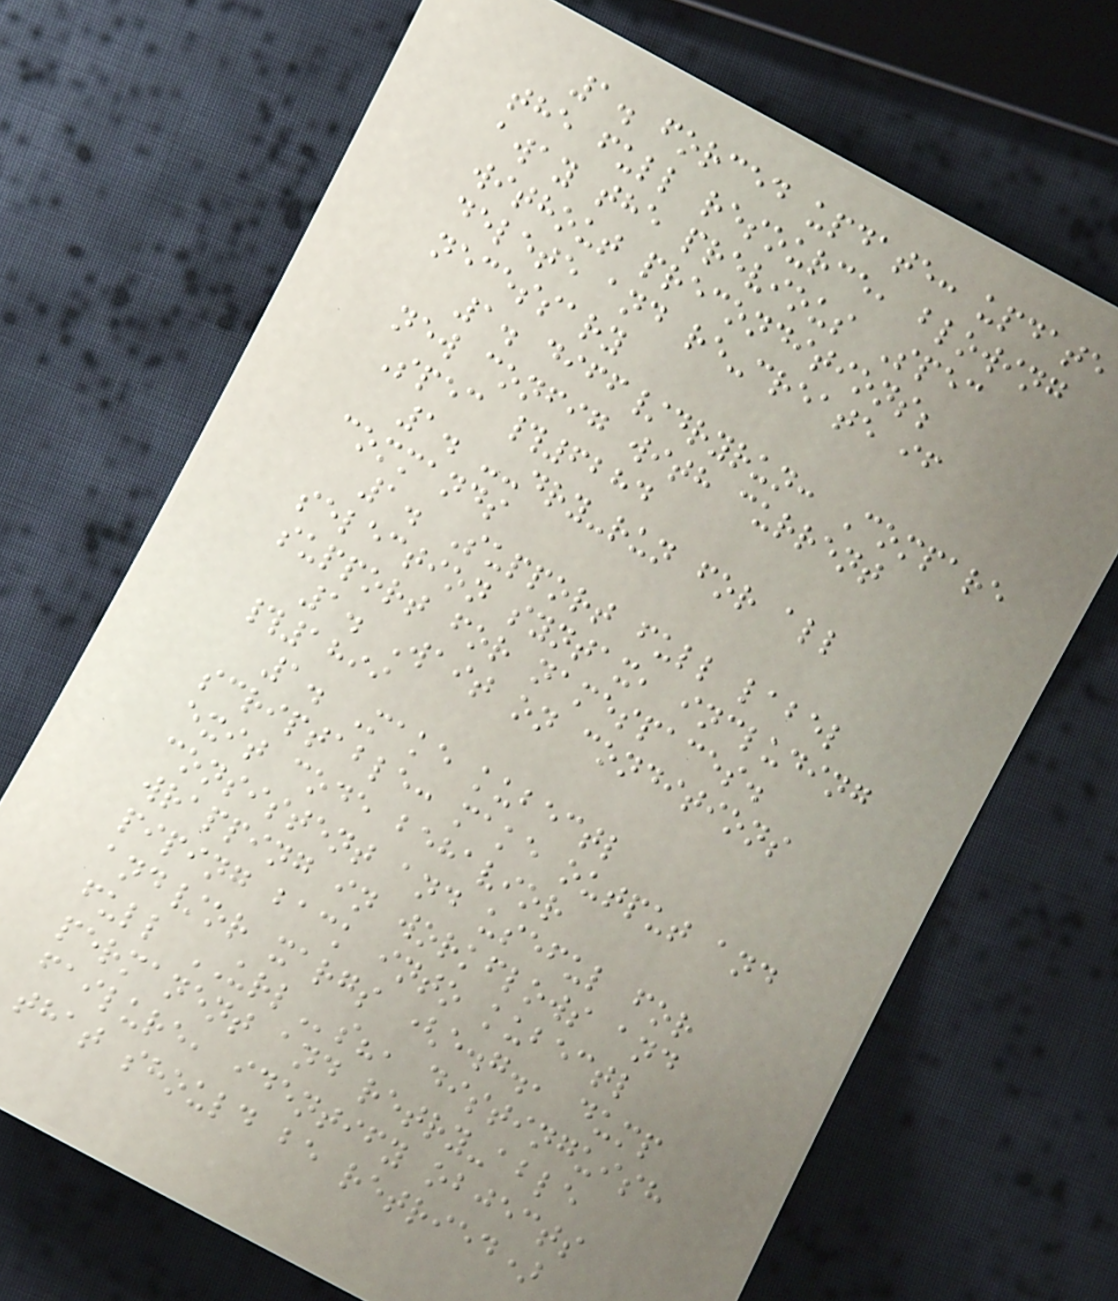1. forced update: update
the full resource, blowing
away the previous Spec
without preconditions;
delete and re-create if
necessary
1. diff/dryrun: Compare
new config with current
Spec #6284
1. --dry-run for all
commands
1. Support full label
selection syntax, including
support for namespaces.
1. Wait on conditions
#1899
1. Make kubectl
scriptable: make output and
exit code behavior
consistent and useful for
wrapping in workflows and
piping back into kubectl
and/or xargs (e.g., dump
full URLs?, distinguish
permanent and retry-able
failure, identify objects
that should be retried)
